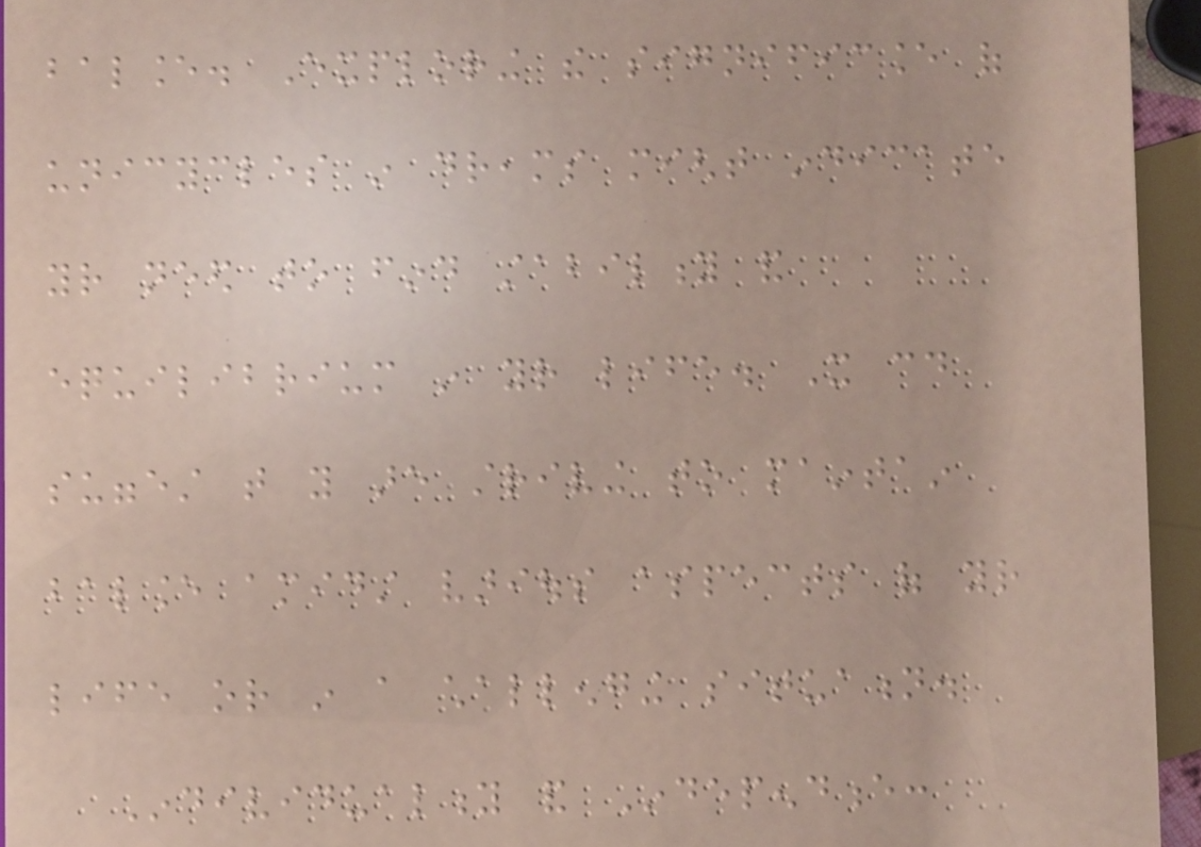balance. Exploring the significance of
unicycles in dreams might indicate
your need to find stability and
equilibrium in your life. It could
suggest that you are striving to maintain
balance amidst various aspects of your
life or in a challenging situation.
Individuality and Independence:
